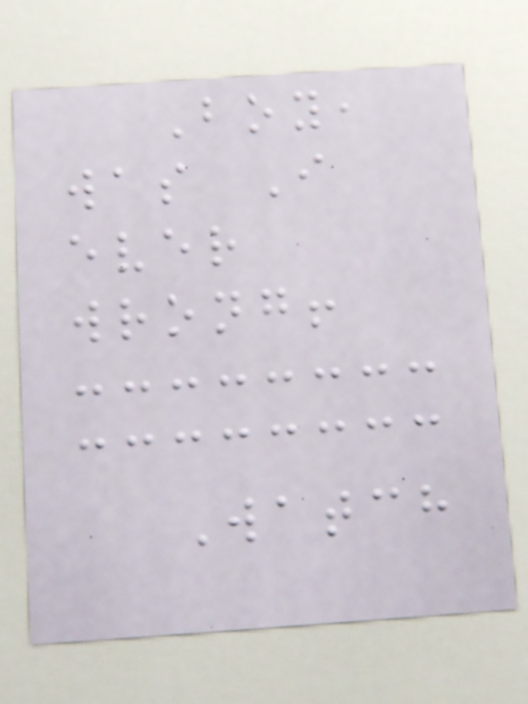Boy,
was I
ever
wrong!
Watch
